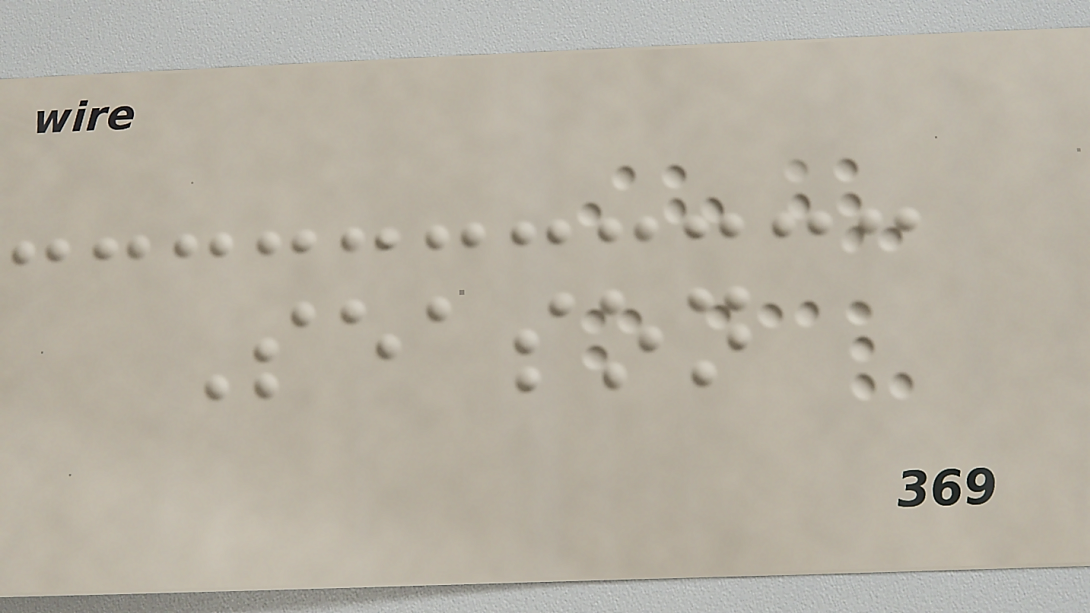Season
